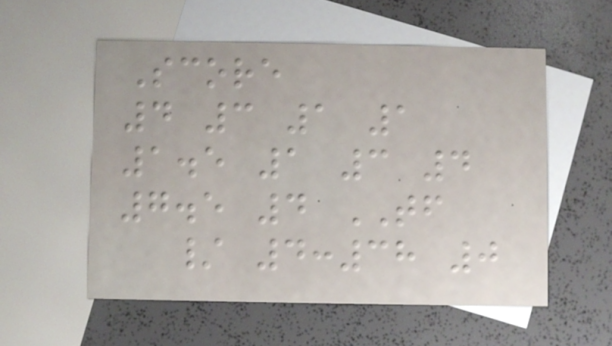Score
4 3 1 1
1.5 1 3 4
7.5 4 TF
/ 4:38 0
